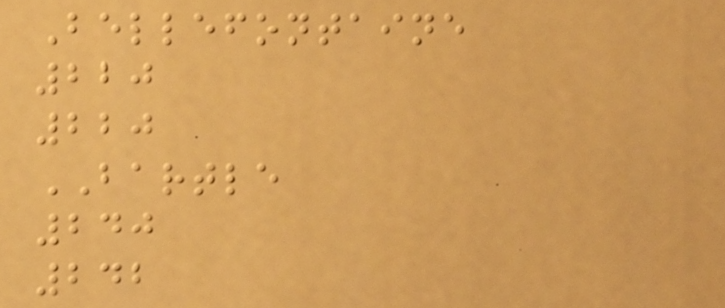Bellefontaine
220
220
BARTLE
240
242
